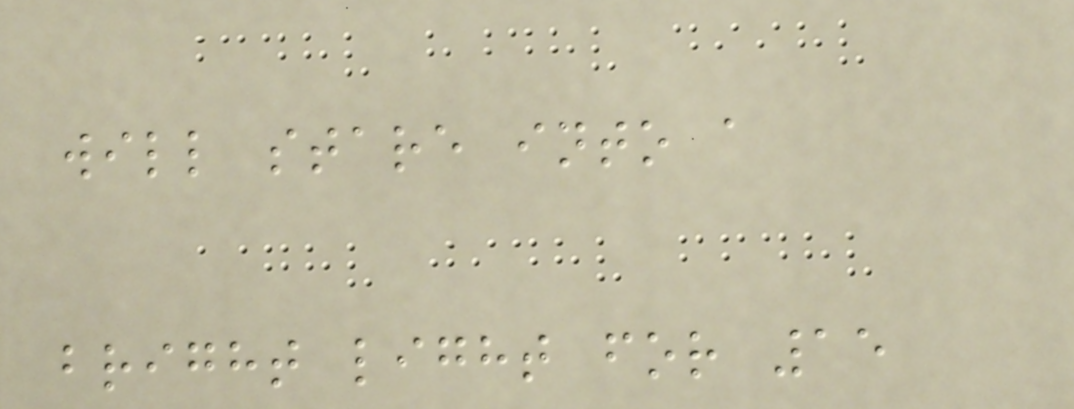will stare into a
bright light for 15
